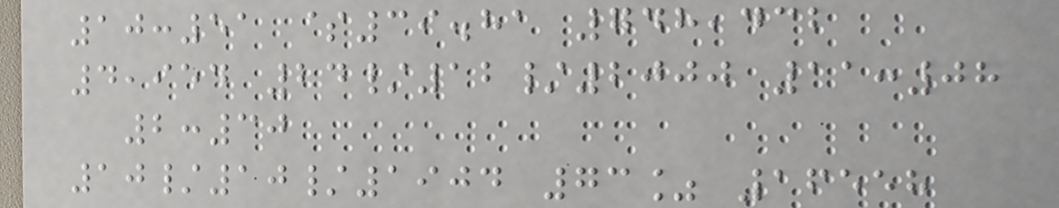10:51 $39.81 748,432
4,954 24/12/2000 11:08
2:30
10/10/1904 73% 16558
